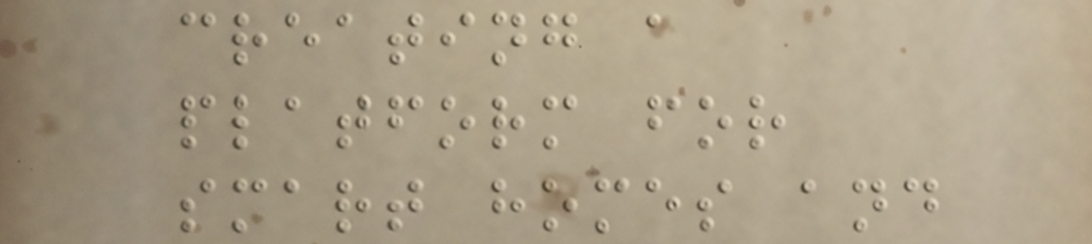creating a
platform for
smart homes and
